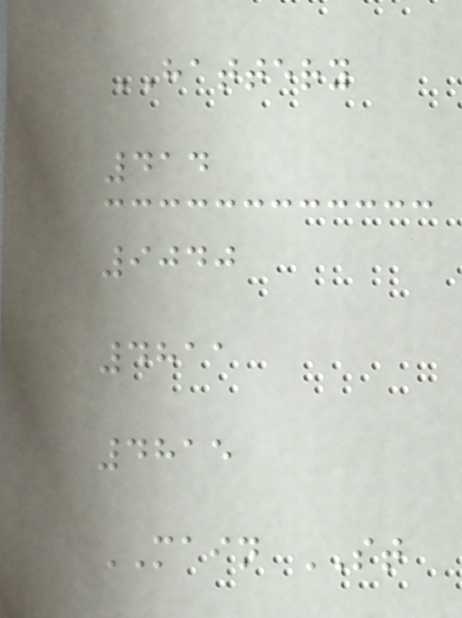HATTERY
414
9040
4811
4815
MAIN ST
